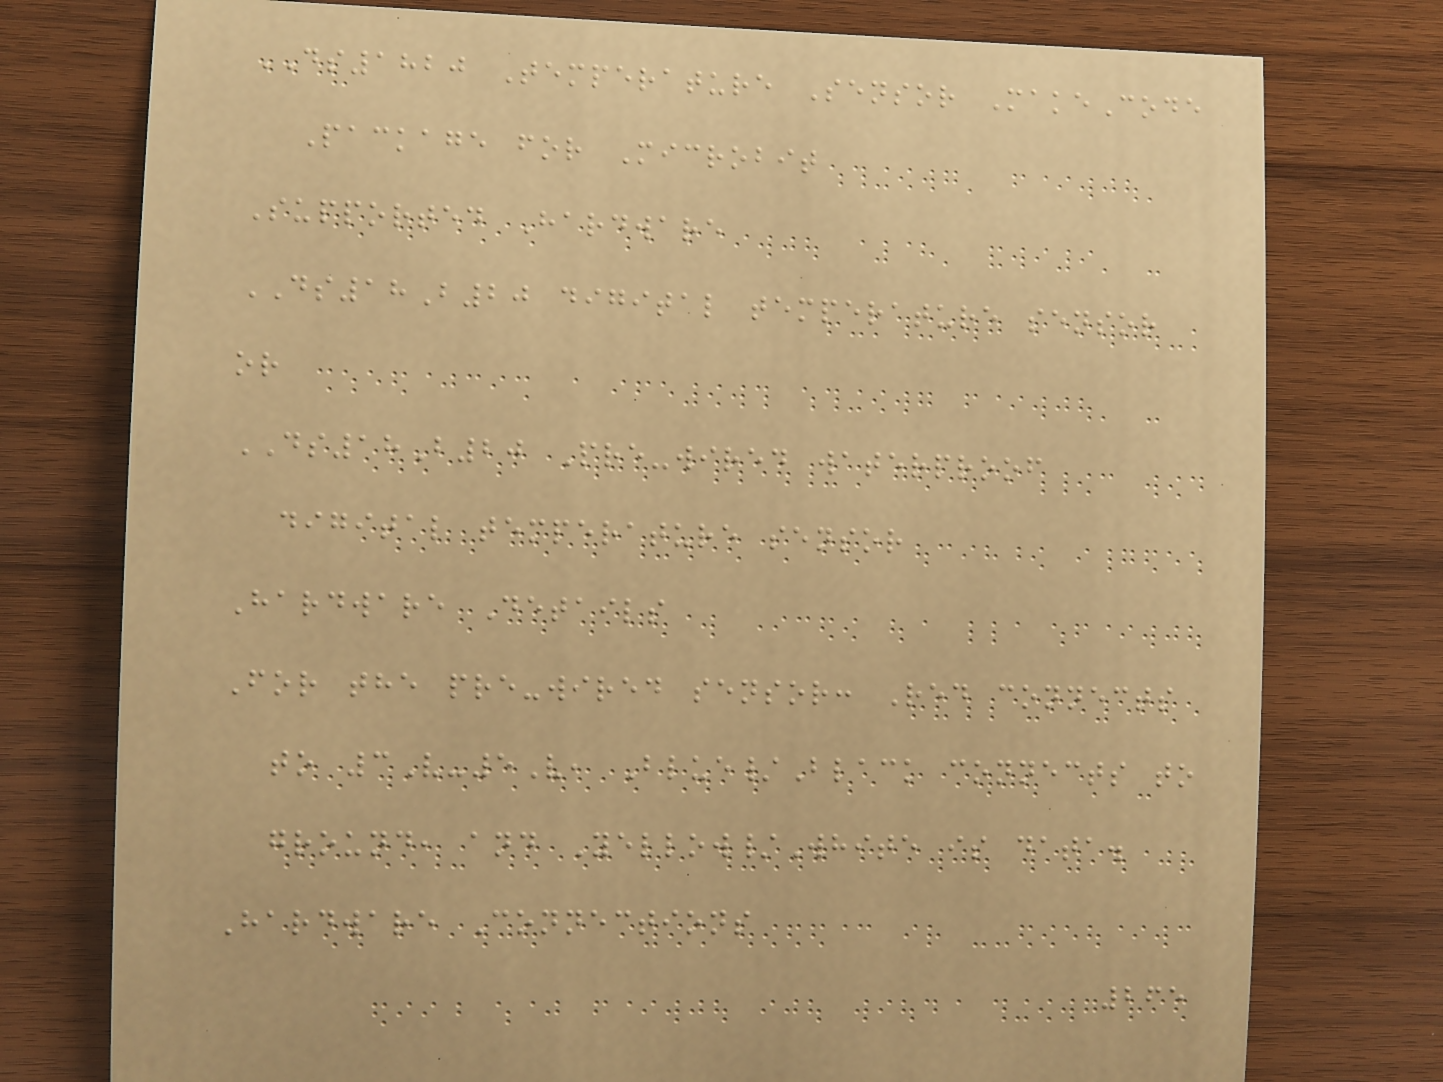DS1820 Temperature Sensor MakeCode
Package for Microbit
Supported Hardware
DS18B20 digital temperature sensor
or
DS18B20 Pre-wired waterproof
digital temperature sensor
Hardware Details
For the pre-wired sensor: Red connects
to 3V-5V, Blue/Black connects to
ground, and Yellow/White is data.
Hardware Connections
265
